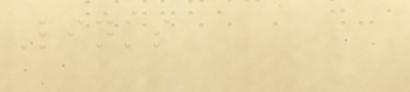Links
